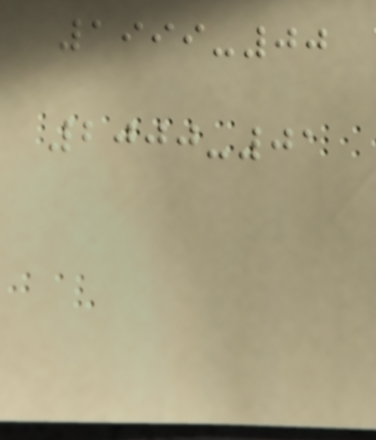1999-00
2000-01
